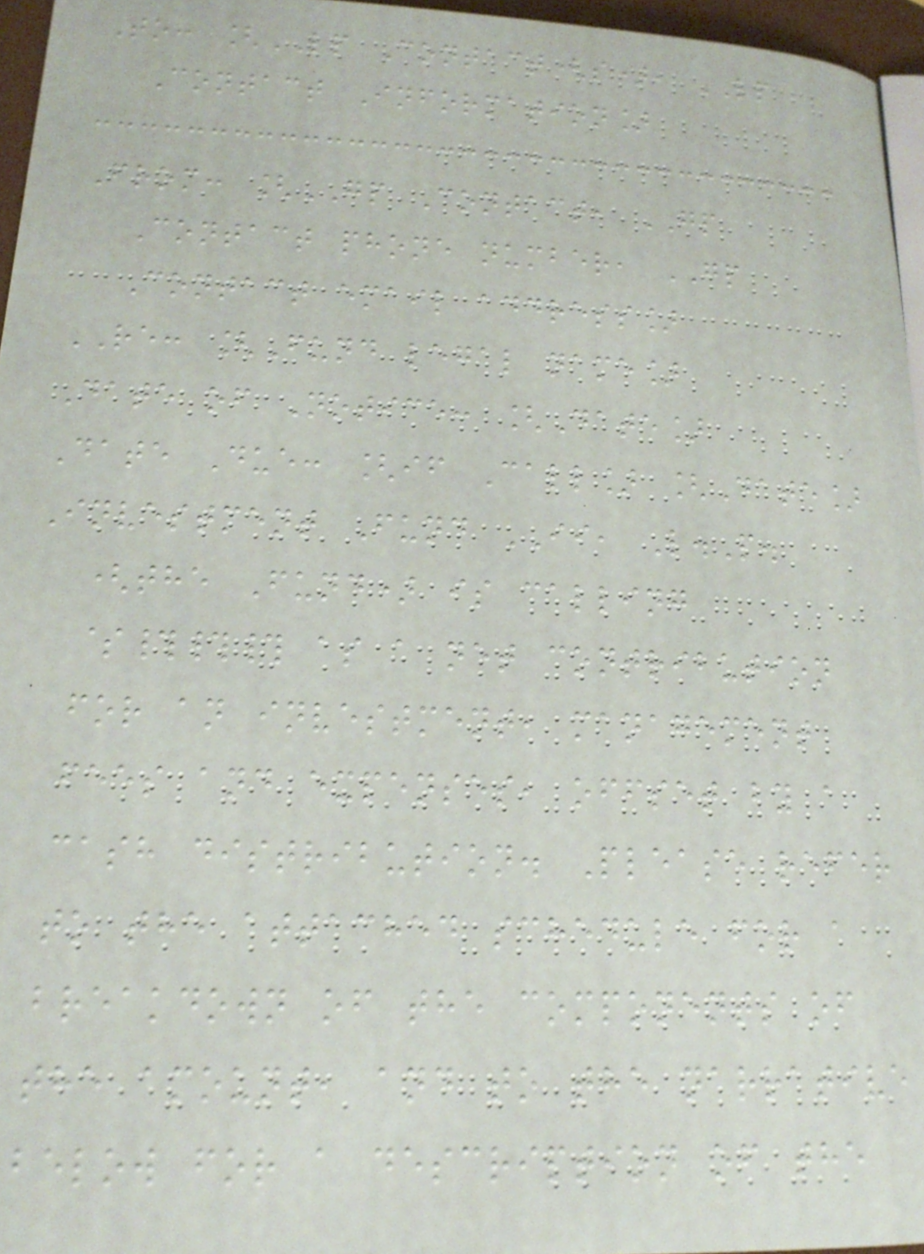To: [LP Contact(s), LP
Contact Information]
From: [GP Contact, GP
Contact phone number, GP
Contact email address]
RE: [Fund legal name]
Date of Notice: [Date]
Date Due: [if Call] [Date]
Investment Fund II, L.P.
(the Fund) is calling
$### as a net contribution
for an investment, management
fees and expenses, offset by a
cash distribution. Please refer
to the attached schedule for a
breakdown of the components of
the amount, and to the narrative
below for a description of the
